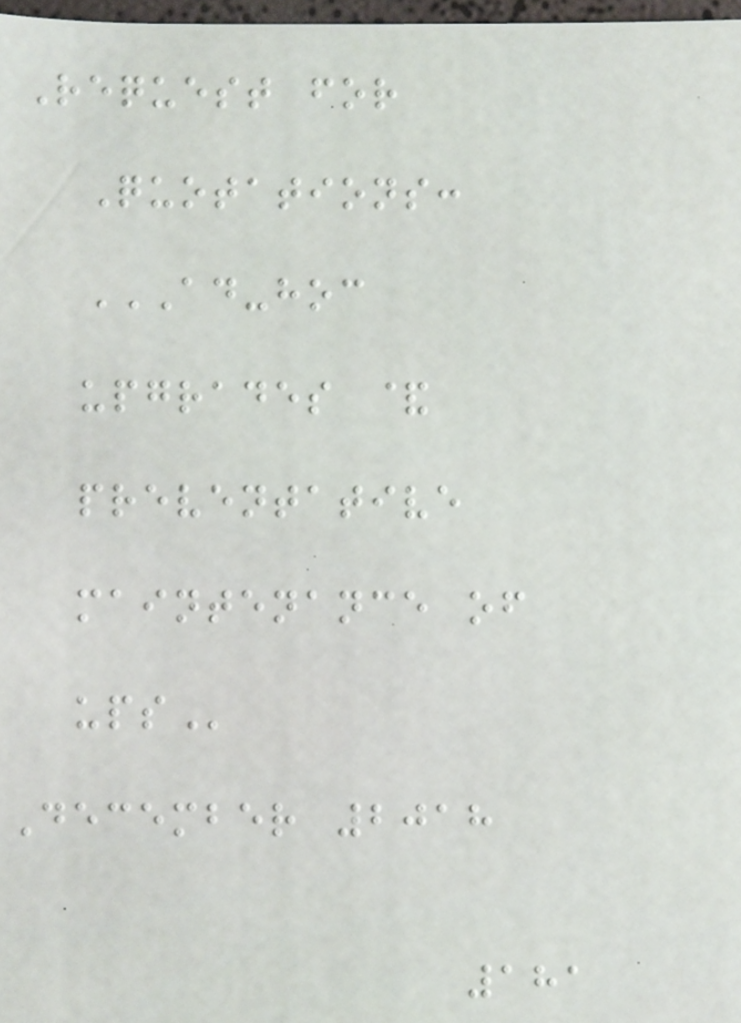Request for
Quotations:
AD-HOC
UPGRADES &
PREVENTATIVE
MAINTENANCE OF
UPS
December 2018
181
